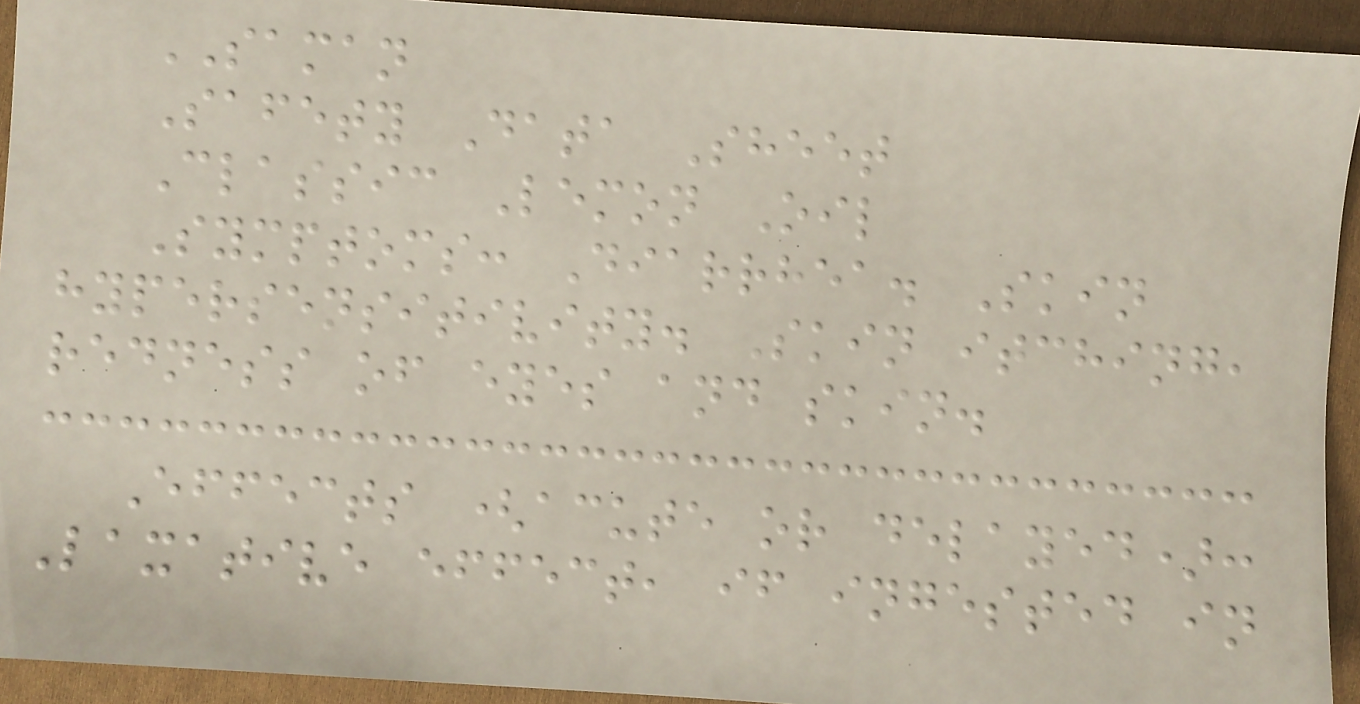SAMAN
Safety Data Sheet
Classic Lemon Oil
Symptoms: Diarrhea. Skin
hypersensitivity. Skin itching,
redness of eyes and skin.
Effects (acute or delayed):
Laxative effect, if ingested in
